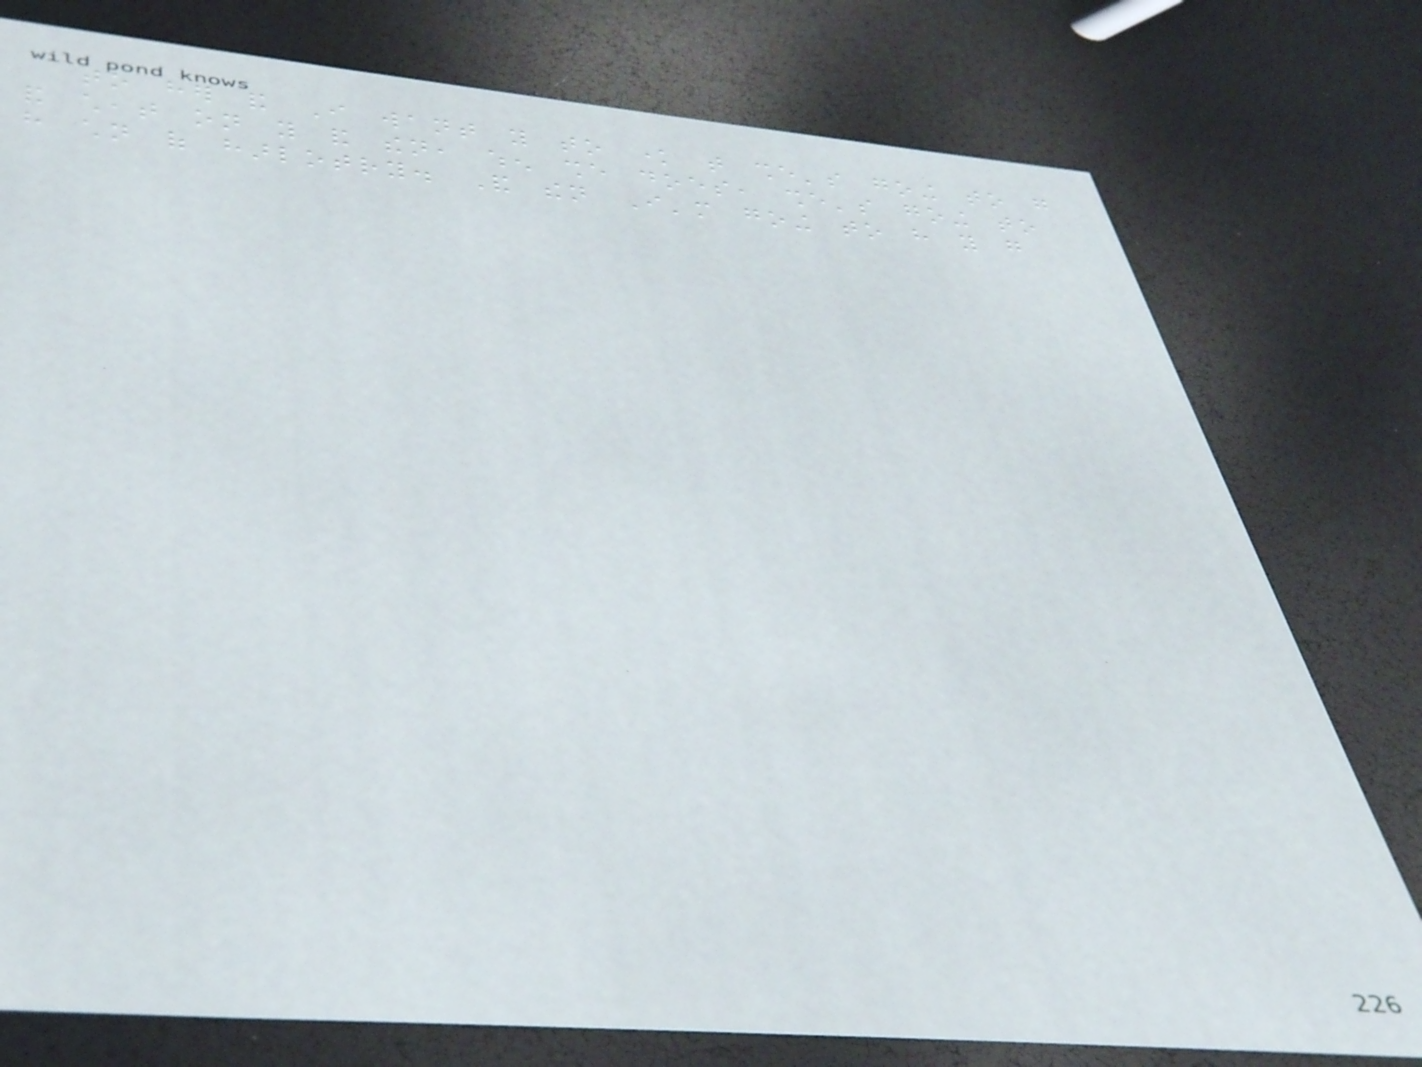to her and I want you to know that she's going to go
and cheat on you and then, when she does, she's going to
have children of harlotry. And then I'm going to have you go
